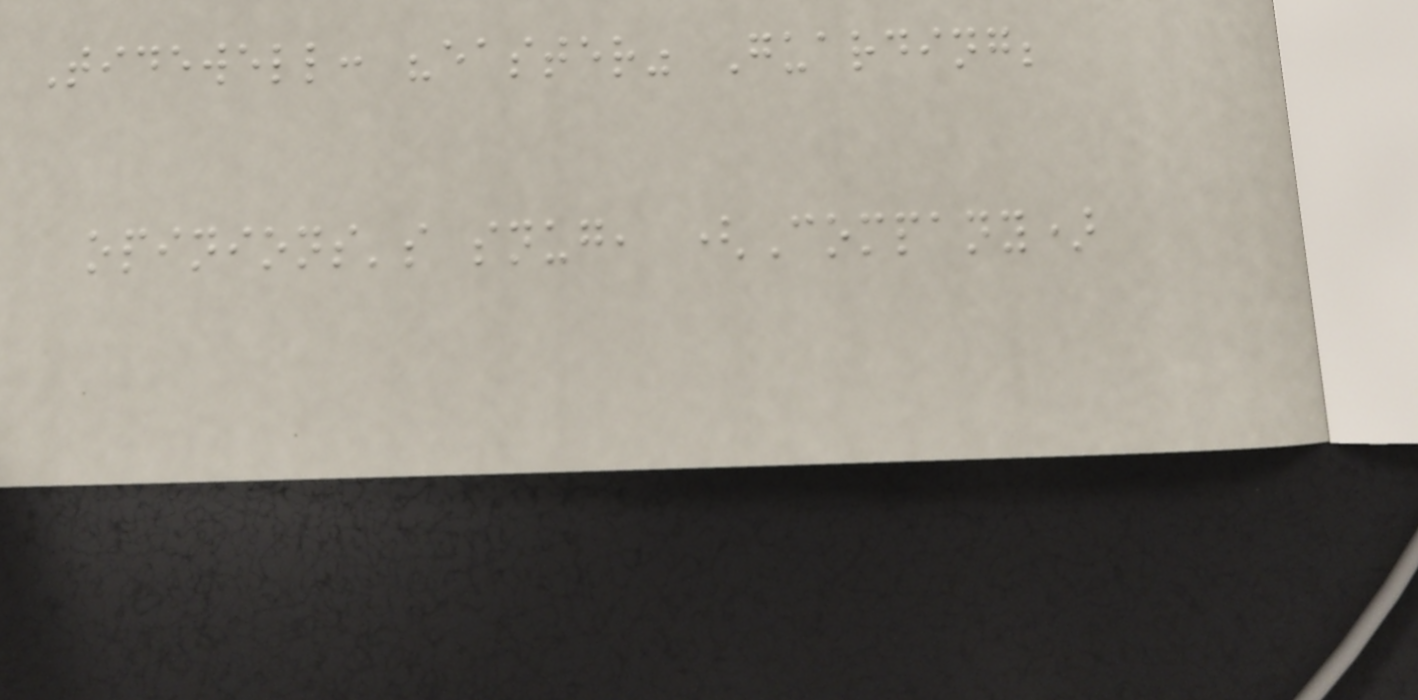Tidewell: "easter" Guarding;
opinions's snug, (Company)
